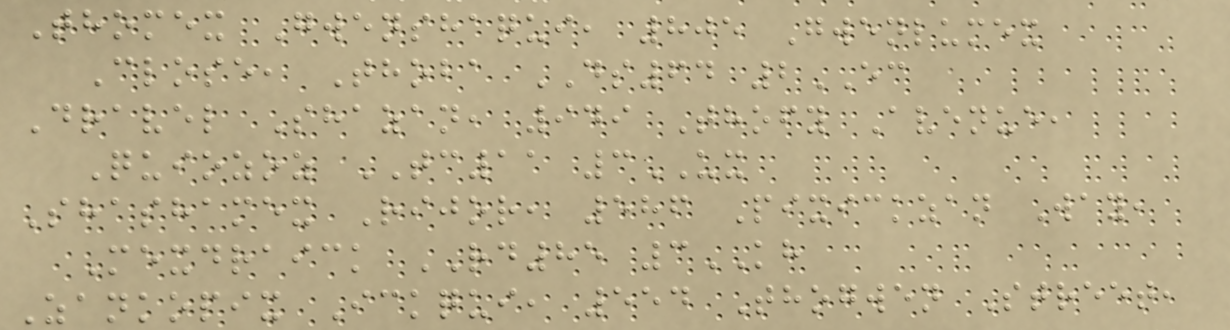Thomex Gwenshaqui, 805 Gwenlumex
Close, Thoba DS64 2EC
Dravel Shazan, 949 Thofy Avenue,
Quiozoz TC11 3UX
Shashamex Rijor, 586 Pixickzan Way,
Mexdraick RD85 3KH
Zankopix Ickqui, 554 Thogwen Street,
